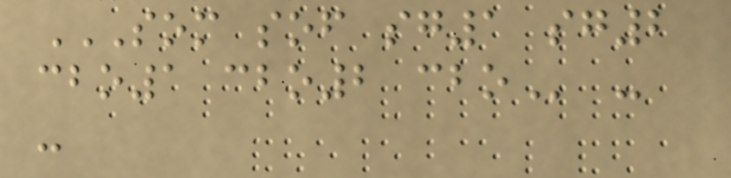SOM SOF SG1 SG2
CBO1 CBO2 CBO -
-
